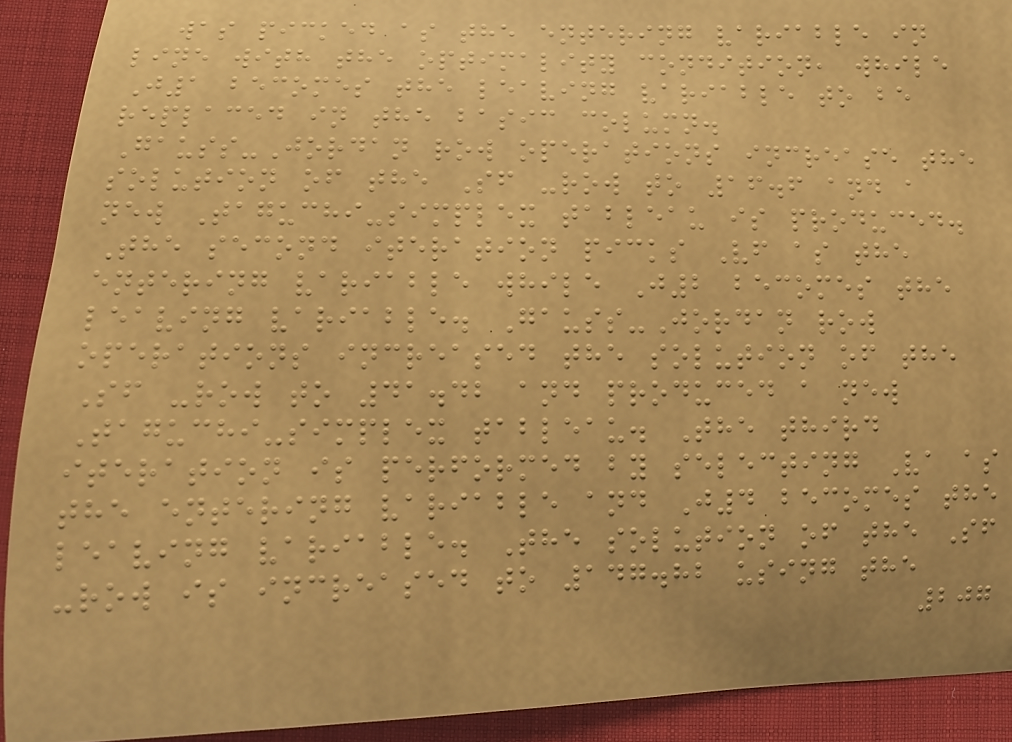was picked as the entering variable in
line with the optimality condition, while
J1 becomes the leaving variable to be
replaced in the basic column.
Gauss-Jordan row operations increase the
solution of the Sf -row to 16.6 and a
new Taguchi-simplex tableau is produced.
The second iteration picks Vf as the
entering variable while J2 becomes the
leaving variable. Gauss-Jordan row
operations increased the solution of the
Sf -row to 41.42 and produced a new
Taguchi-simplex tableau. The third
iteration is performed by selecting Va as
the entering variable and J4 becomes the
leaving variable. The solution of the Sf
-row is increased to 147.82 using the
207
